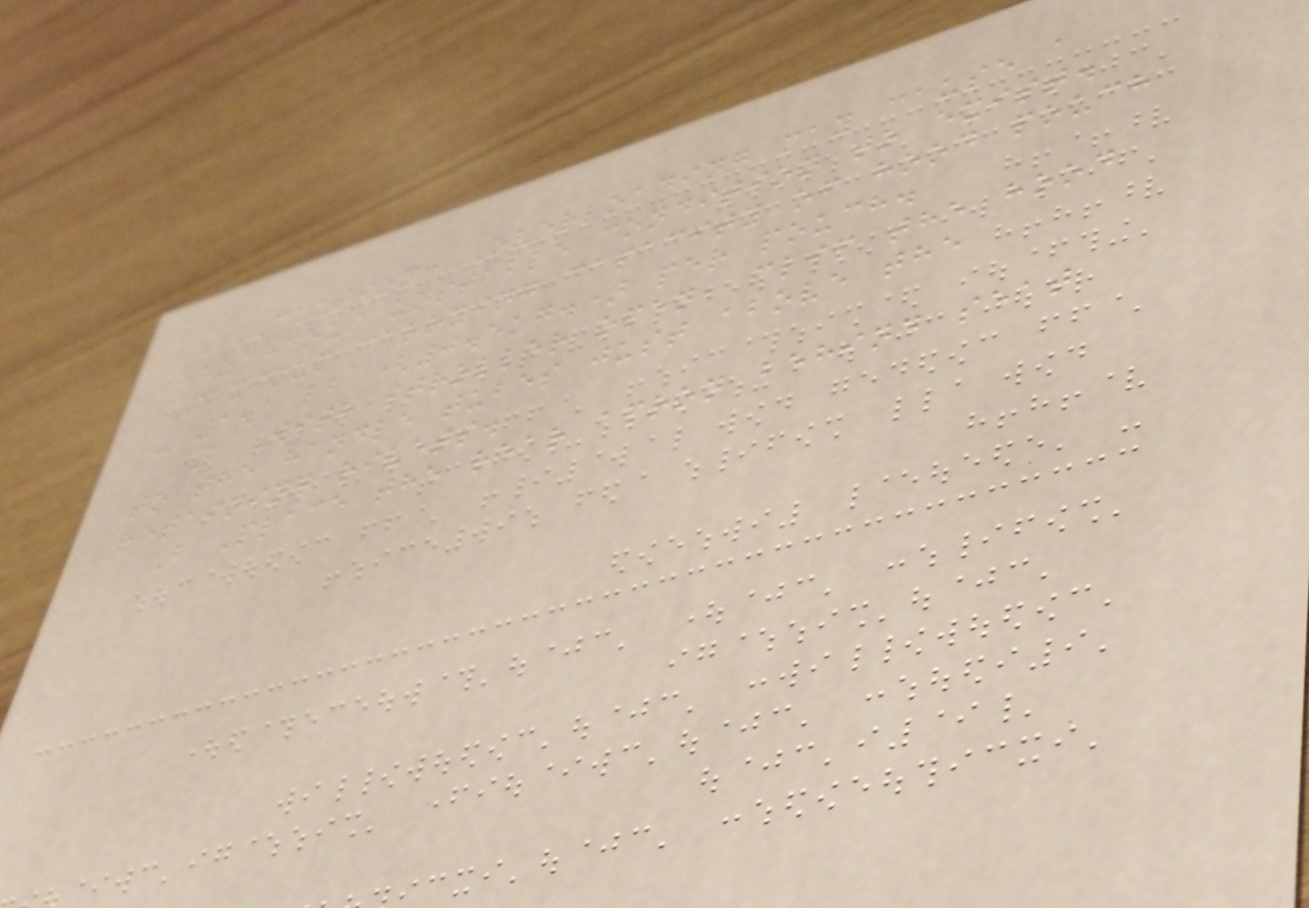CAUTION: Overloading may cause a
hazardous unstable condition to exist.
Maximum carrying capacity of hood pouch
- 1.1 lb (0.5kg.) per pouch.
A With stroller open, clip the hood
to the handle tubes just above the
retaining rivets.
B Place the rear apron behind seat
